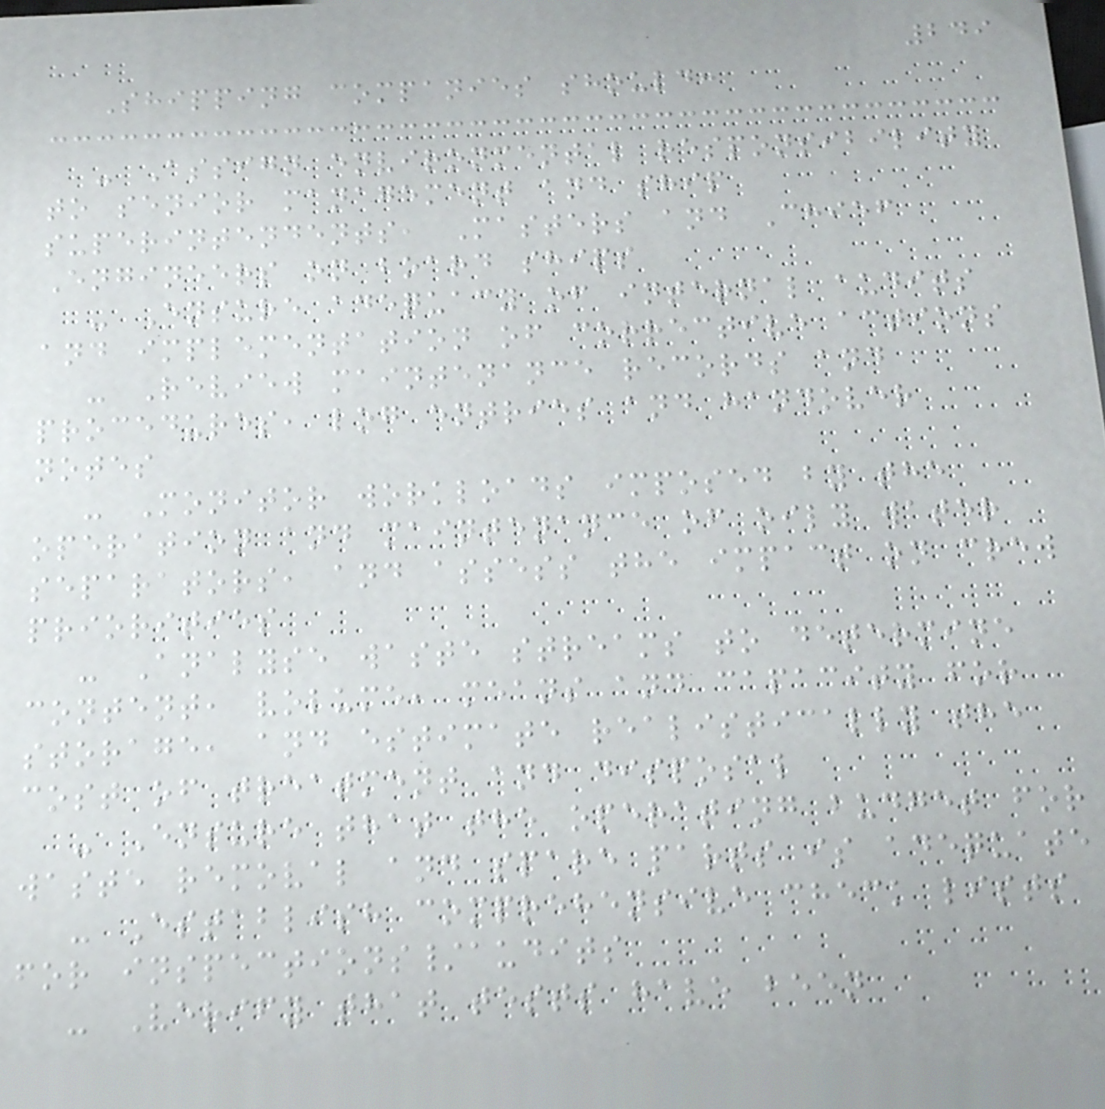249
Shipping companies should:
- Assign environmental responsibility
to senior management and ship
superintendents, Masters and Chief
Engineers on board ships
- Ensure adequacy of internal audits
and implementation of corrective actions
- Review maintenance records and
procedures, log entries and handover
notes
- Monitor workloads imposed by the
operation and maintenance of oily water
separators, and assess the impact on crew
priorities
- Analyse waste streams to determine
content, volume, means and capacity for
storage, and estimate realistically the
cost of treatment and disposal
- Ensure that the operating budget for
waste removal and spare parts is adequate
- Establish comprehensive check lists
for inspections/audits
- Verify that tests have been
